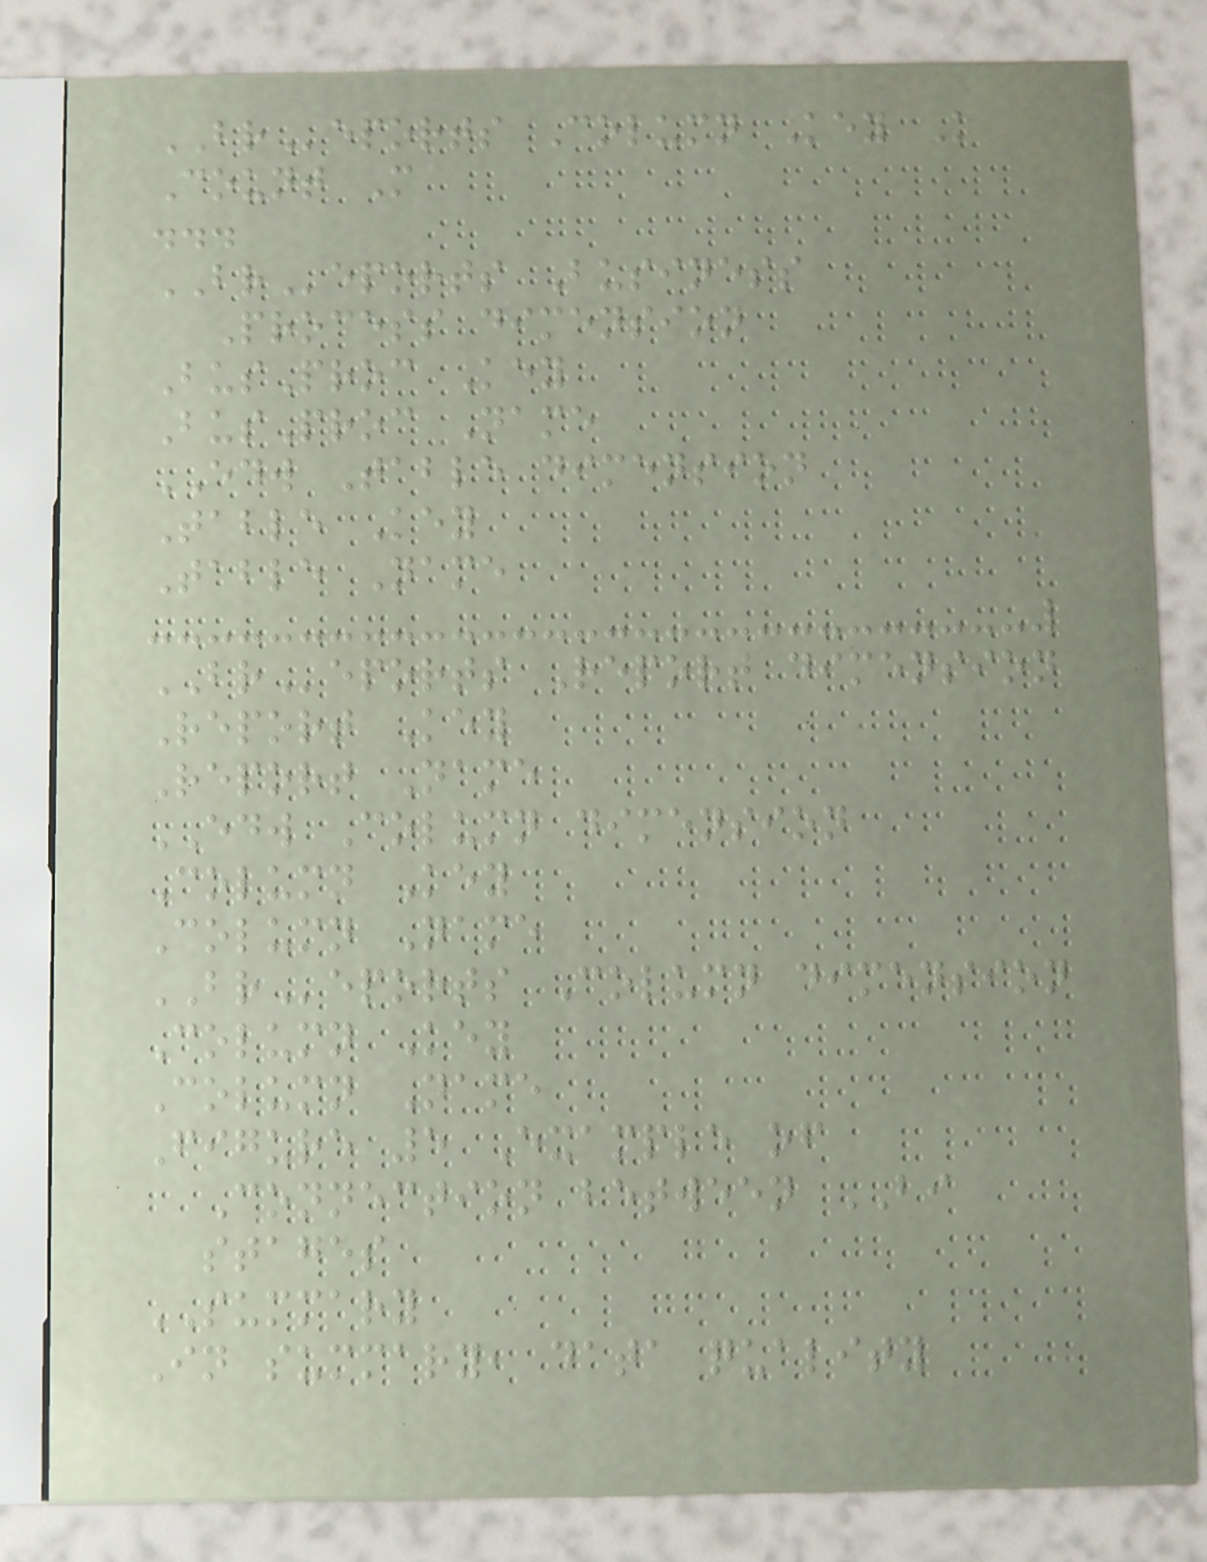BReports Column Key K
Count M
...
BReports Business
Process dimension
BusProc Key
BusProc Name
EDW Table dimension
Table Key
Table Name
BReports Report dimension
Report Key
Report Name
EDW Column dimension
Column Key
Column Name
BReports Column dimension
Column Key
Column Name
Figure 5 Example of
Connection between BI
stages
SUMMARY
In summary, data quality
